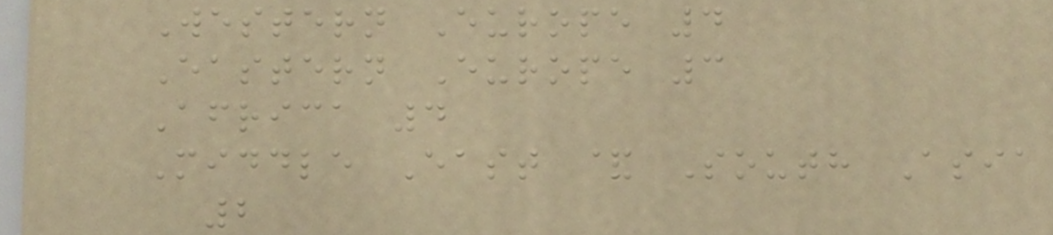Western Europe 4
Eastern Europe 3
Africa 4
Middle East & South Asia
2
